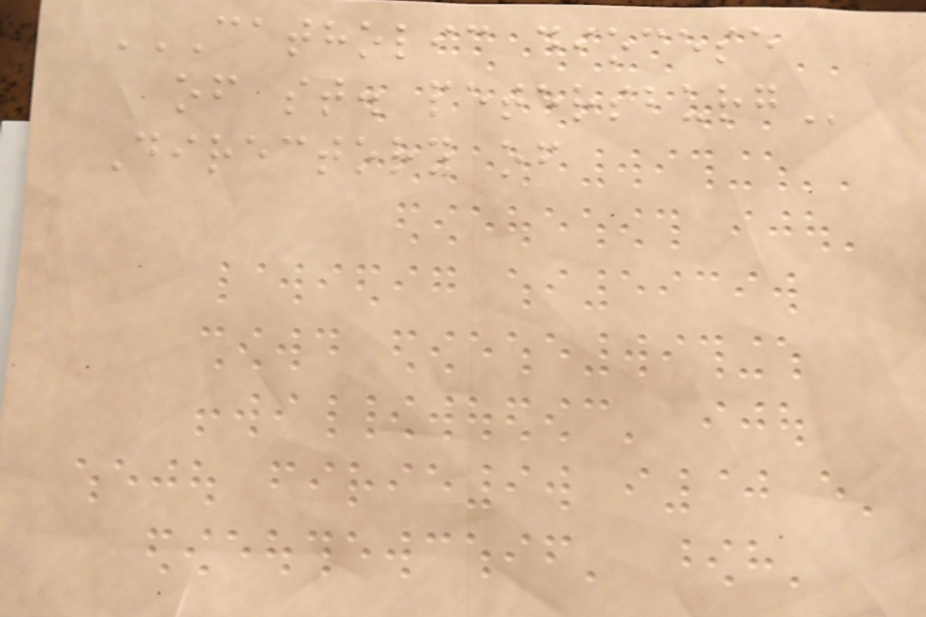CATHOLIC DIOCESE
OF ST. PETERSBURG
Directory of
